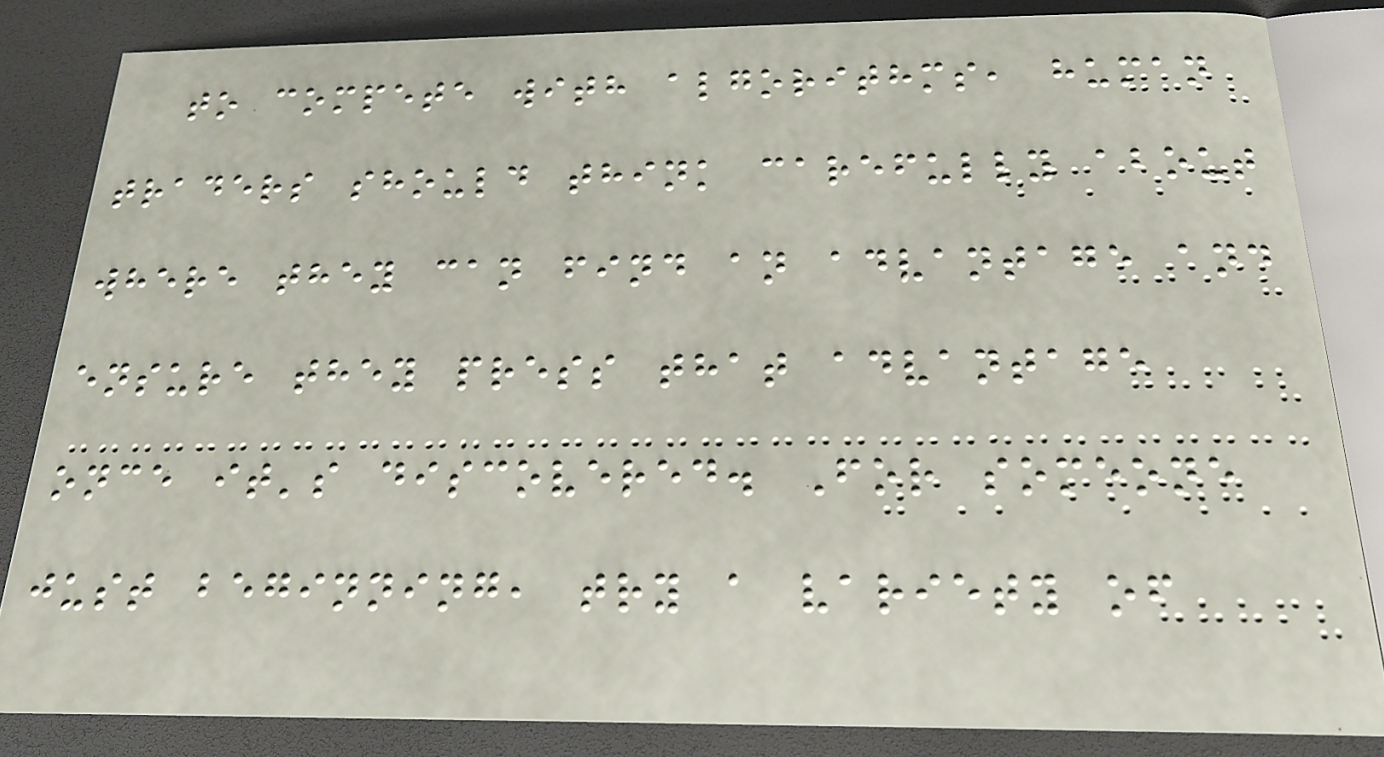to compete with algorithms, human
traders should think carefully about
where they can find an advantage and
ensure they press that advantage
once it's discovered. For someone
just beginning, try a variety of
